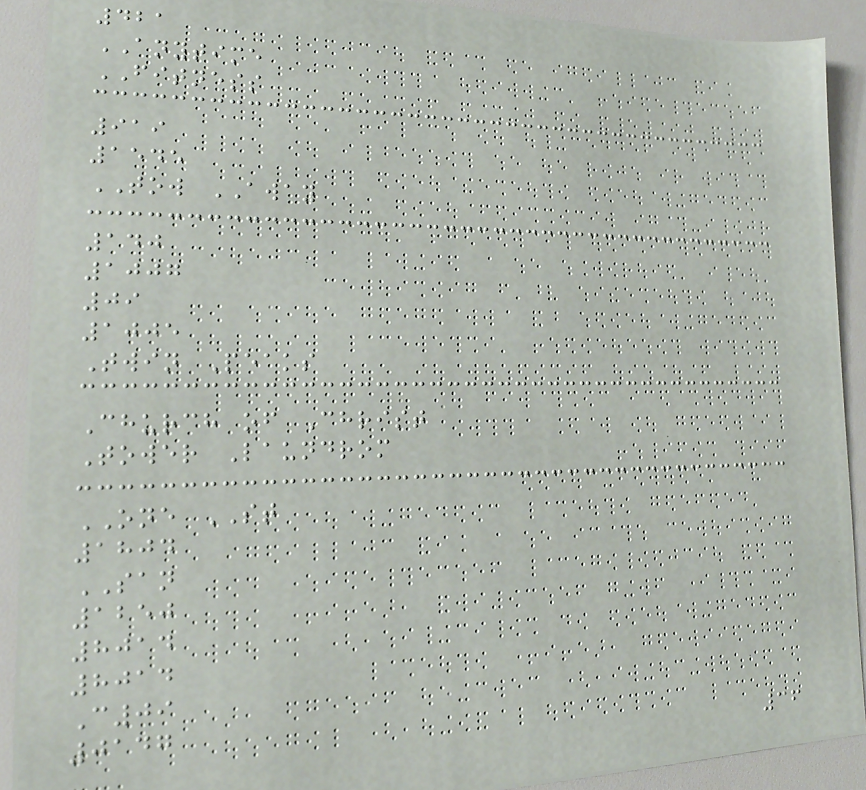421
ANYTIME
FITNESS
919
1545
TOW AWAY
140
1007
09
1005
Twin Peaks
Church of Christ
Tower Laundrom
ONE ST
1804
SAN
1250
8014
8014
C09
0147
36
